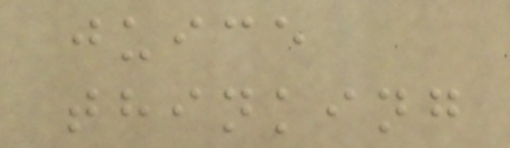juice
thinking
